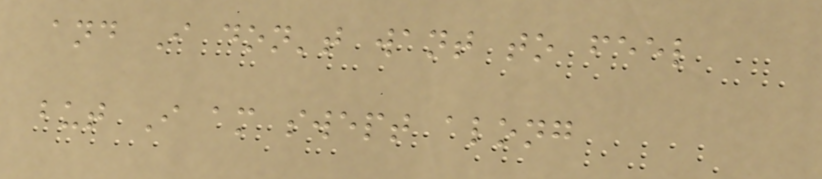and I don't want to feel
but I am swept along
